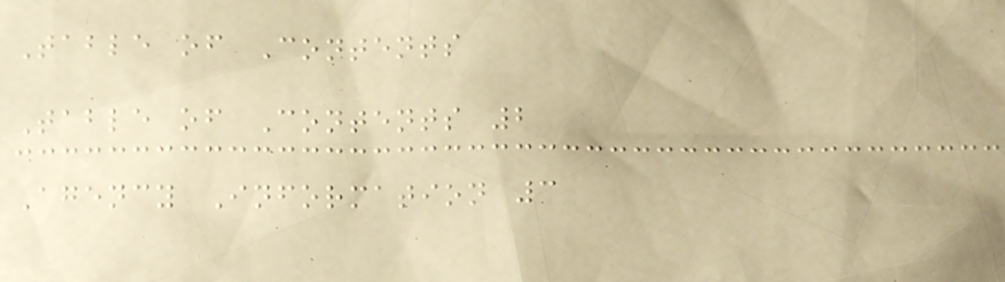Table of Contents
Table of Contents 2
Agency Information 3
